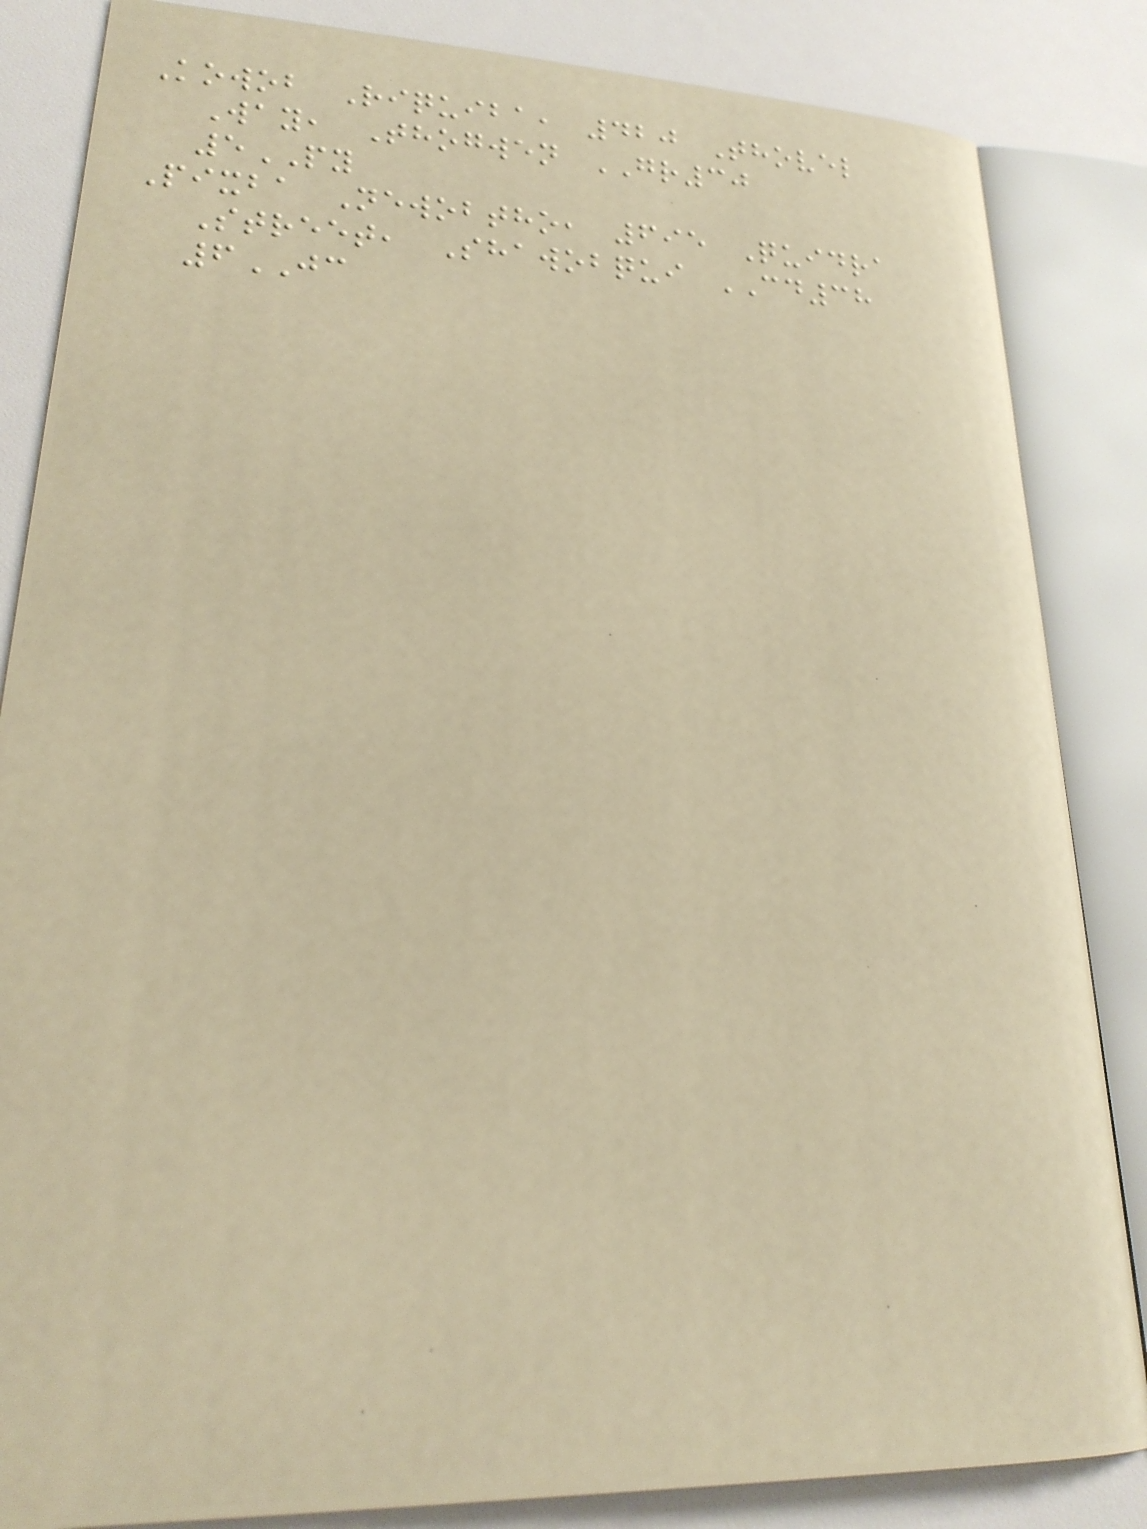Kowob Riquiba, 420 Thovel
Way, Thogwen GR30
5PY
Pixba Newobtho, 695 Quidra
Street, Shawobqui CD38
6JC
